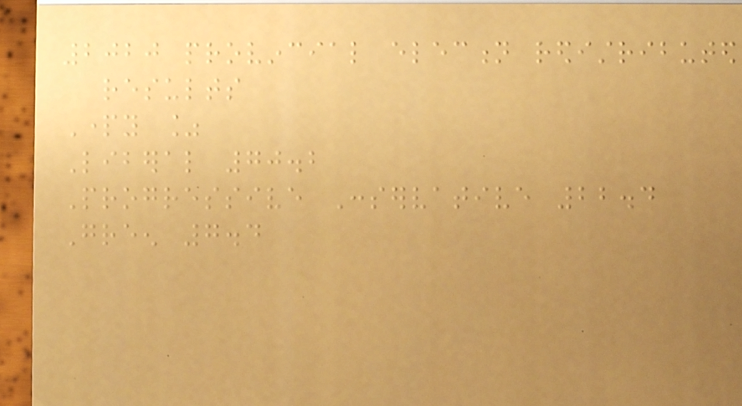2020 provincial election redistributed
results
Party %
Liberal 70.2
Progressive Conservative 22.4
Green 7.4
